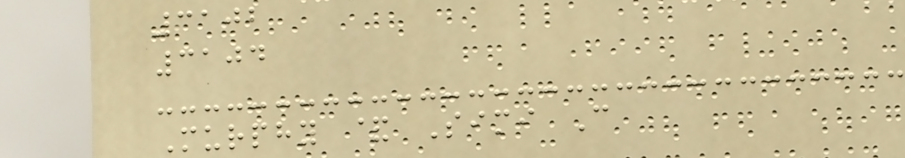3102
3104
Murphy & Simi C
